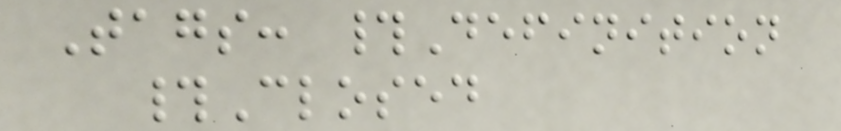Tags: #Definition
#Closed
